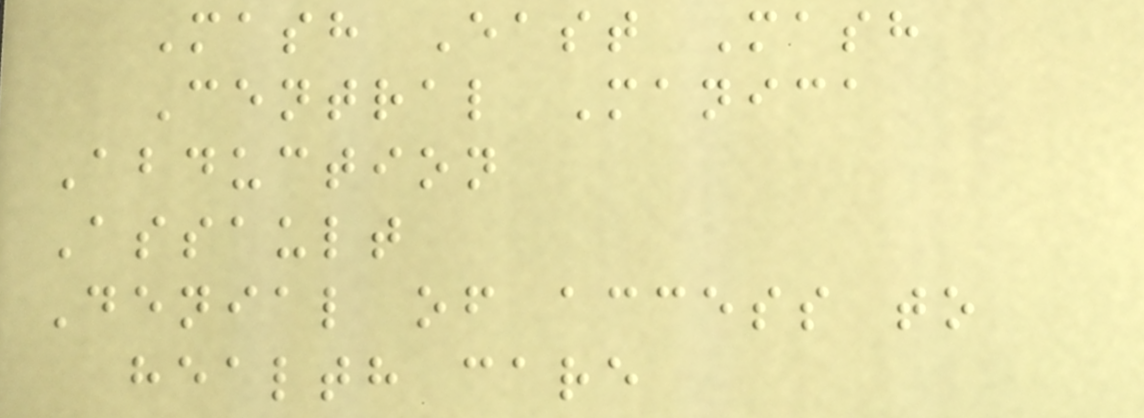Mash East Mash
Central Manica
Abduction
Assault
Denial of access to
health care
